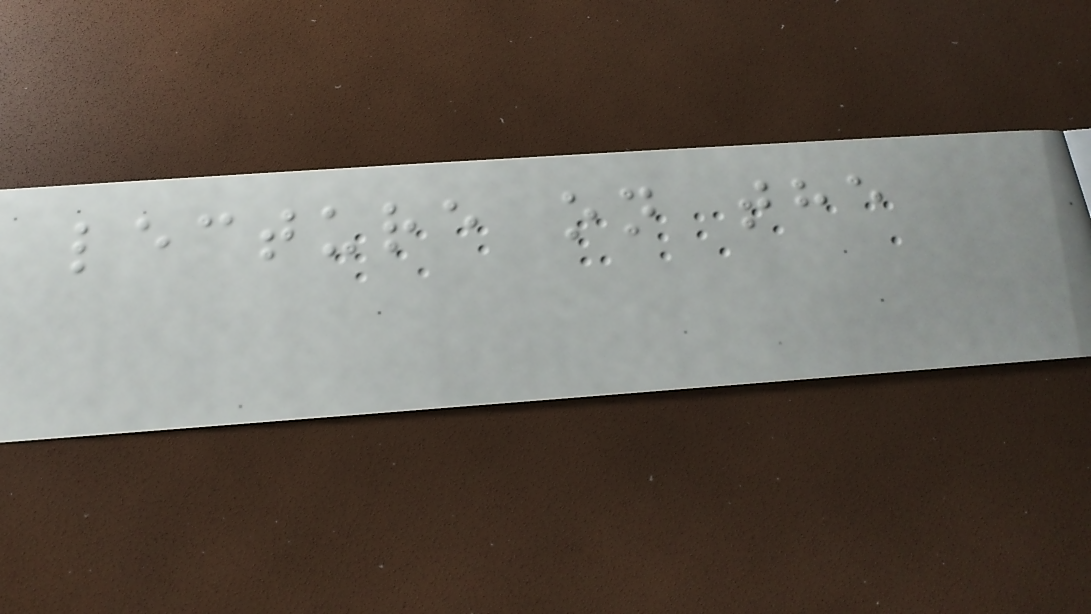lecture on the
